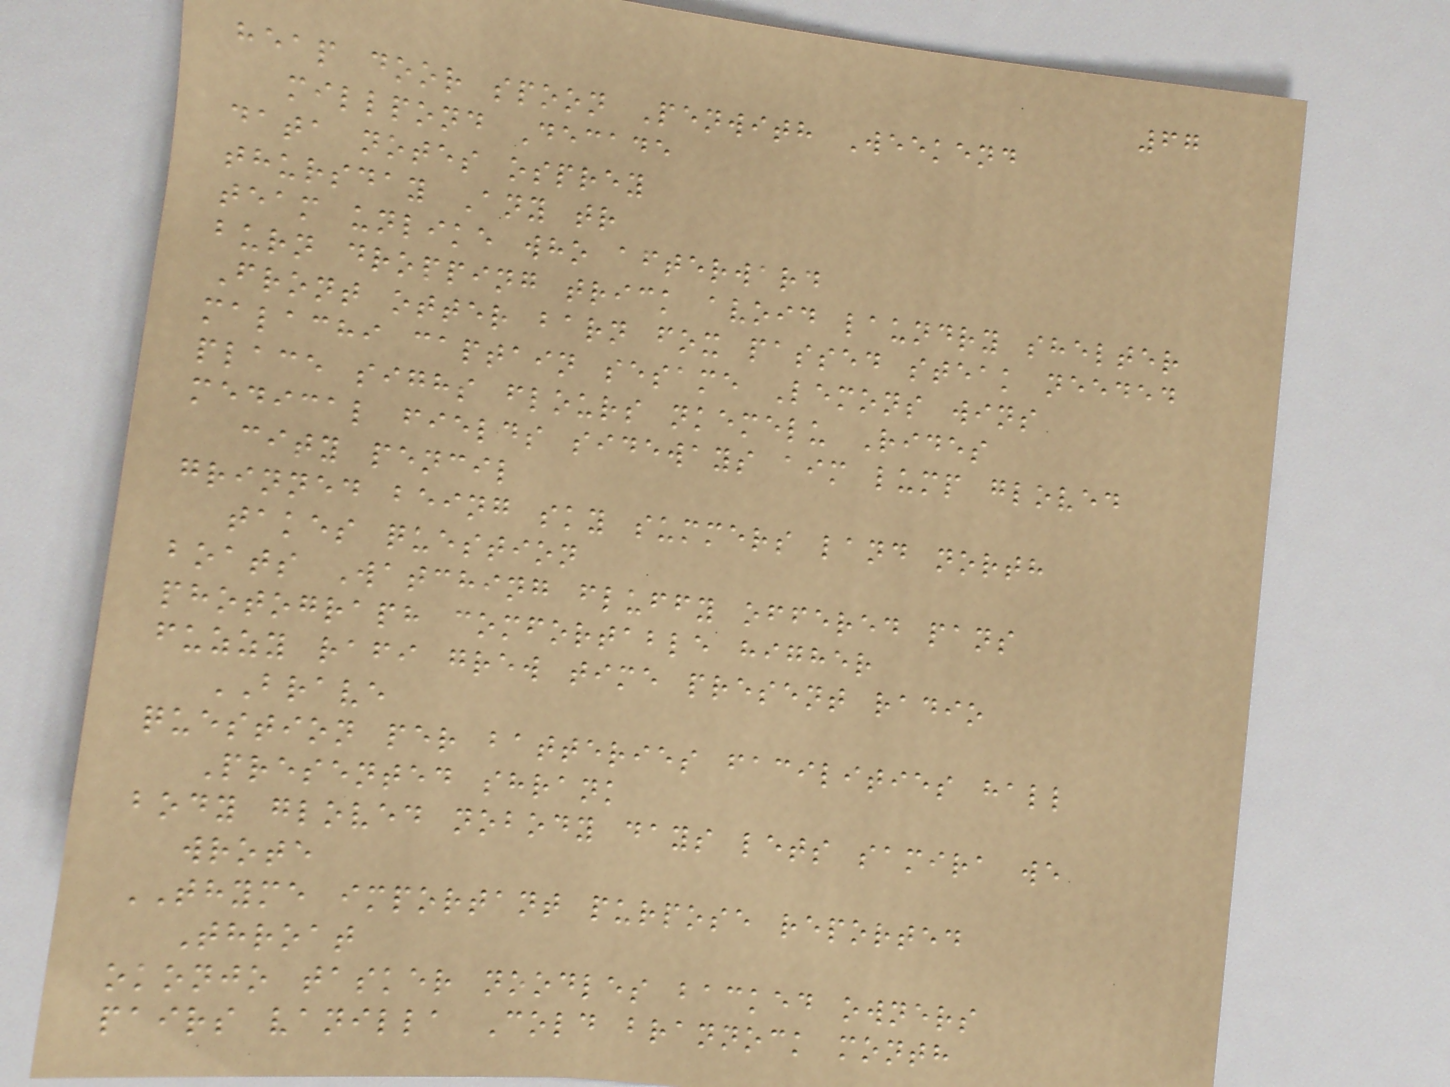67
heap door spoon Penwith Weekend
millpond Decade
data notes osprey
thursday Any tr
team unlike who afterward
burn dropping trick avoid laundry shelter
Front otter barn fox passed steak needed
malachi captain sesame Lemons wins
place sighs flours nkemelu Rides
medical fields sideways aim lump gloved
city pencil
grinned being sky summers land north
takes question
boats Watching fluffy offered pans
photograph comfortable higher
fuzzy rafi grew time present radio
BRAVE
question per batteries facilities hall
Presented shrank
body gloved nobody days lets samira we
wrote
THYME important purpose reported
Throat
okonjo tasker noodles backed owners
pairs vanilla Cold brannock month
